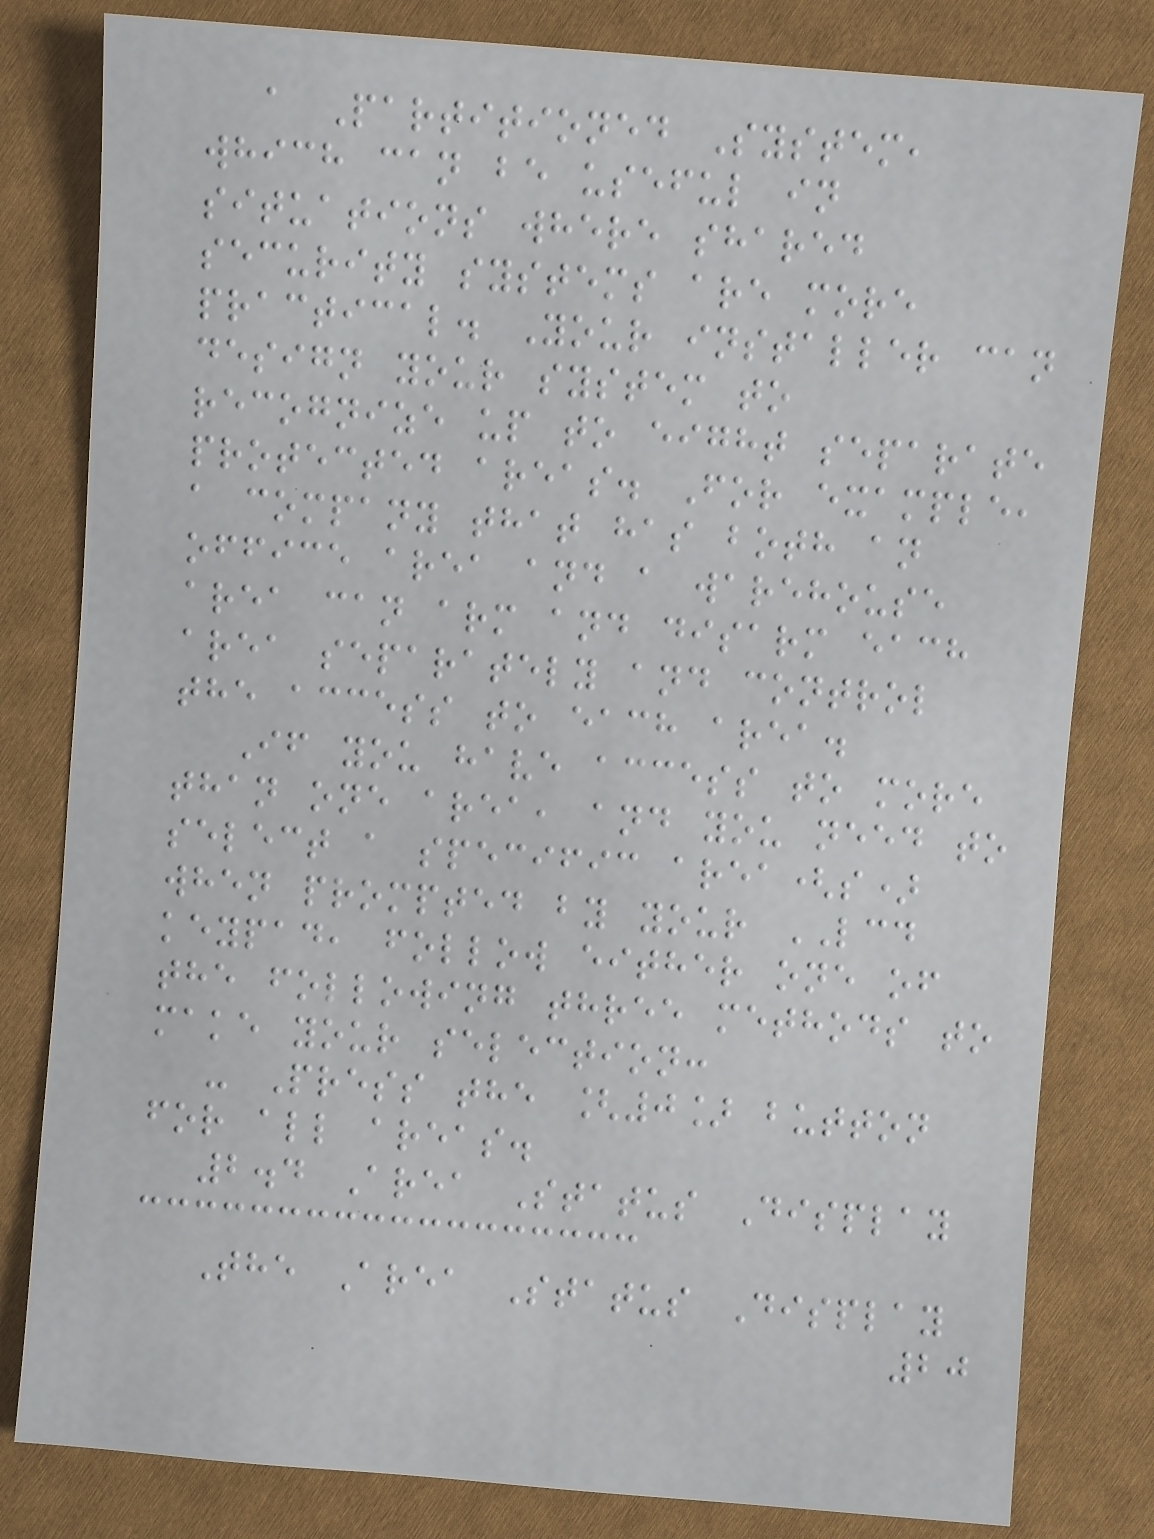a Partitioned System,
which can be useful in
situations where shared
security systems are more
practical. Your installer can
design your system to
recognize up to eight separate
protected areas. For example,
a company that has both an
office area and a warehouse
area can arm and disarm each
area separately and control
the access to each area.
If you have access to more
than one area, and you need to
select a specific area(s)
when prompted by your LCD
keypad, follow either one of
the following three methods to
make your selection:
- Press the [0] button
for all areas.
2.4 Area Status Display
The Area Status Display
20
